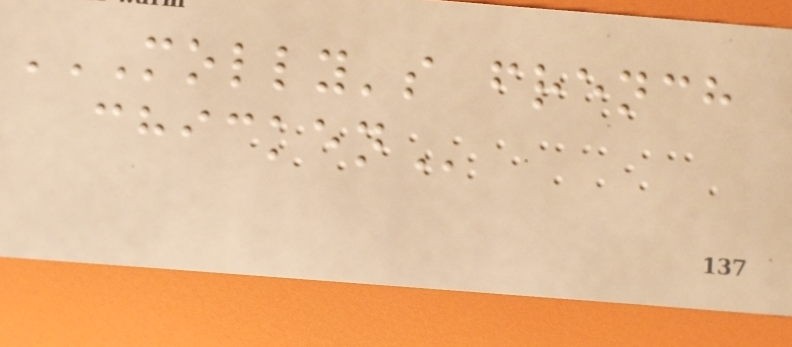MOLLY'S FRENCH
CHICKEN
